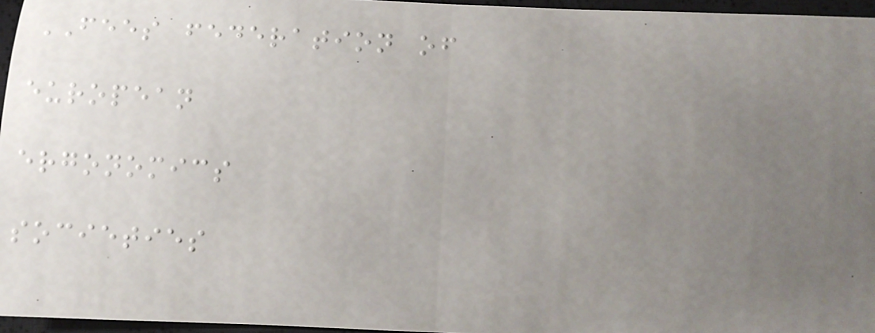FEES federation of
european
ergonomics
societies
